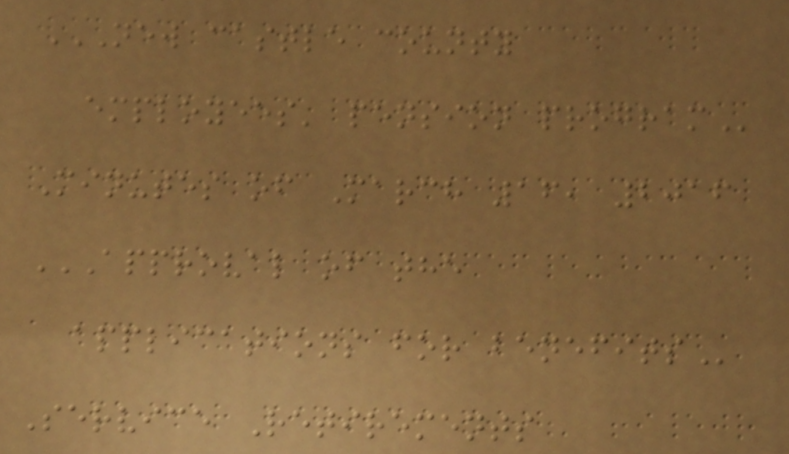NEW CASTLE COUNTY
EMPLOYEES' PENSION PROGRAM
Minutes of March 16, 2016
APPROVAL OF THE
APPLICATIONS FOR BENEFITS
Service Retirements
